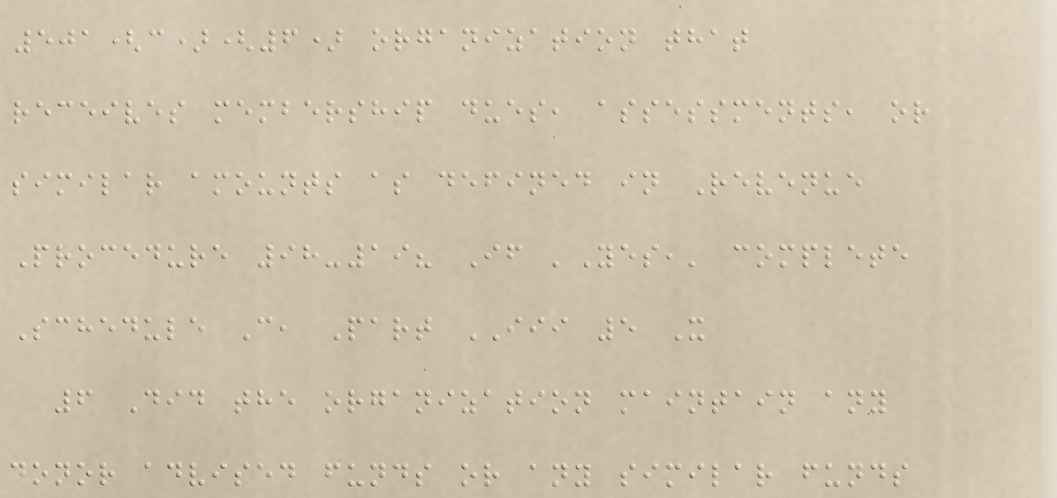501(c)(6) organization that
receives membership dues, assessments, or
similar amounts as defined in Revenue
Procedure 98-19? If 'Yes,' complete
Schedule C, Part III 5 X
6 Did the organization maintain any
donor advised funds or any similar funds
